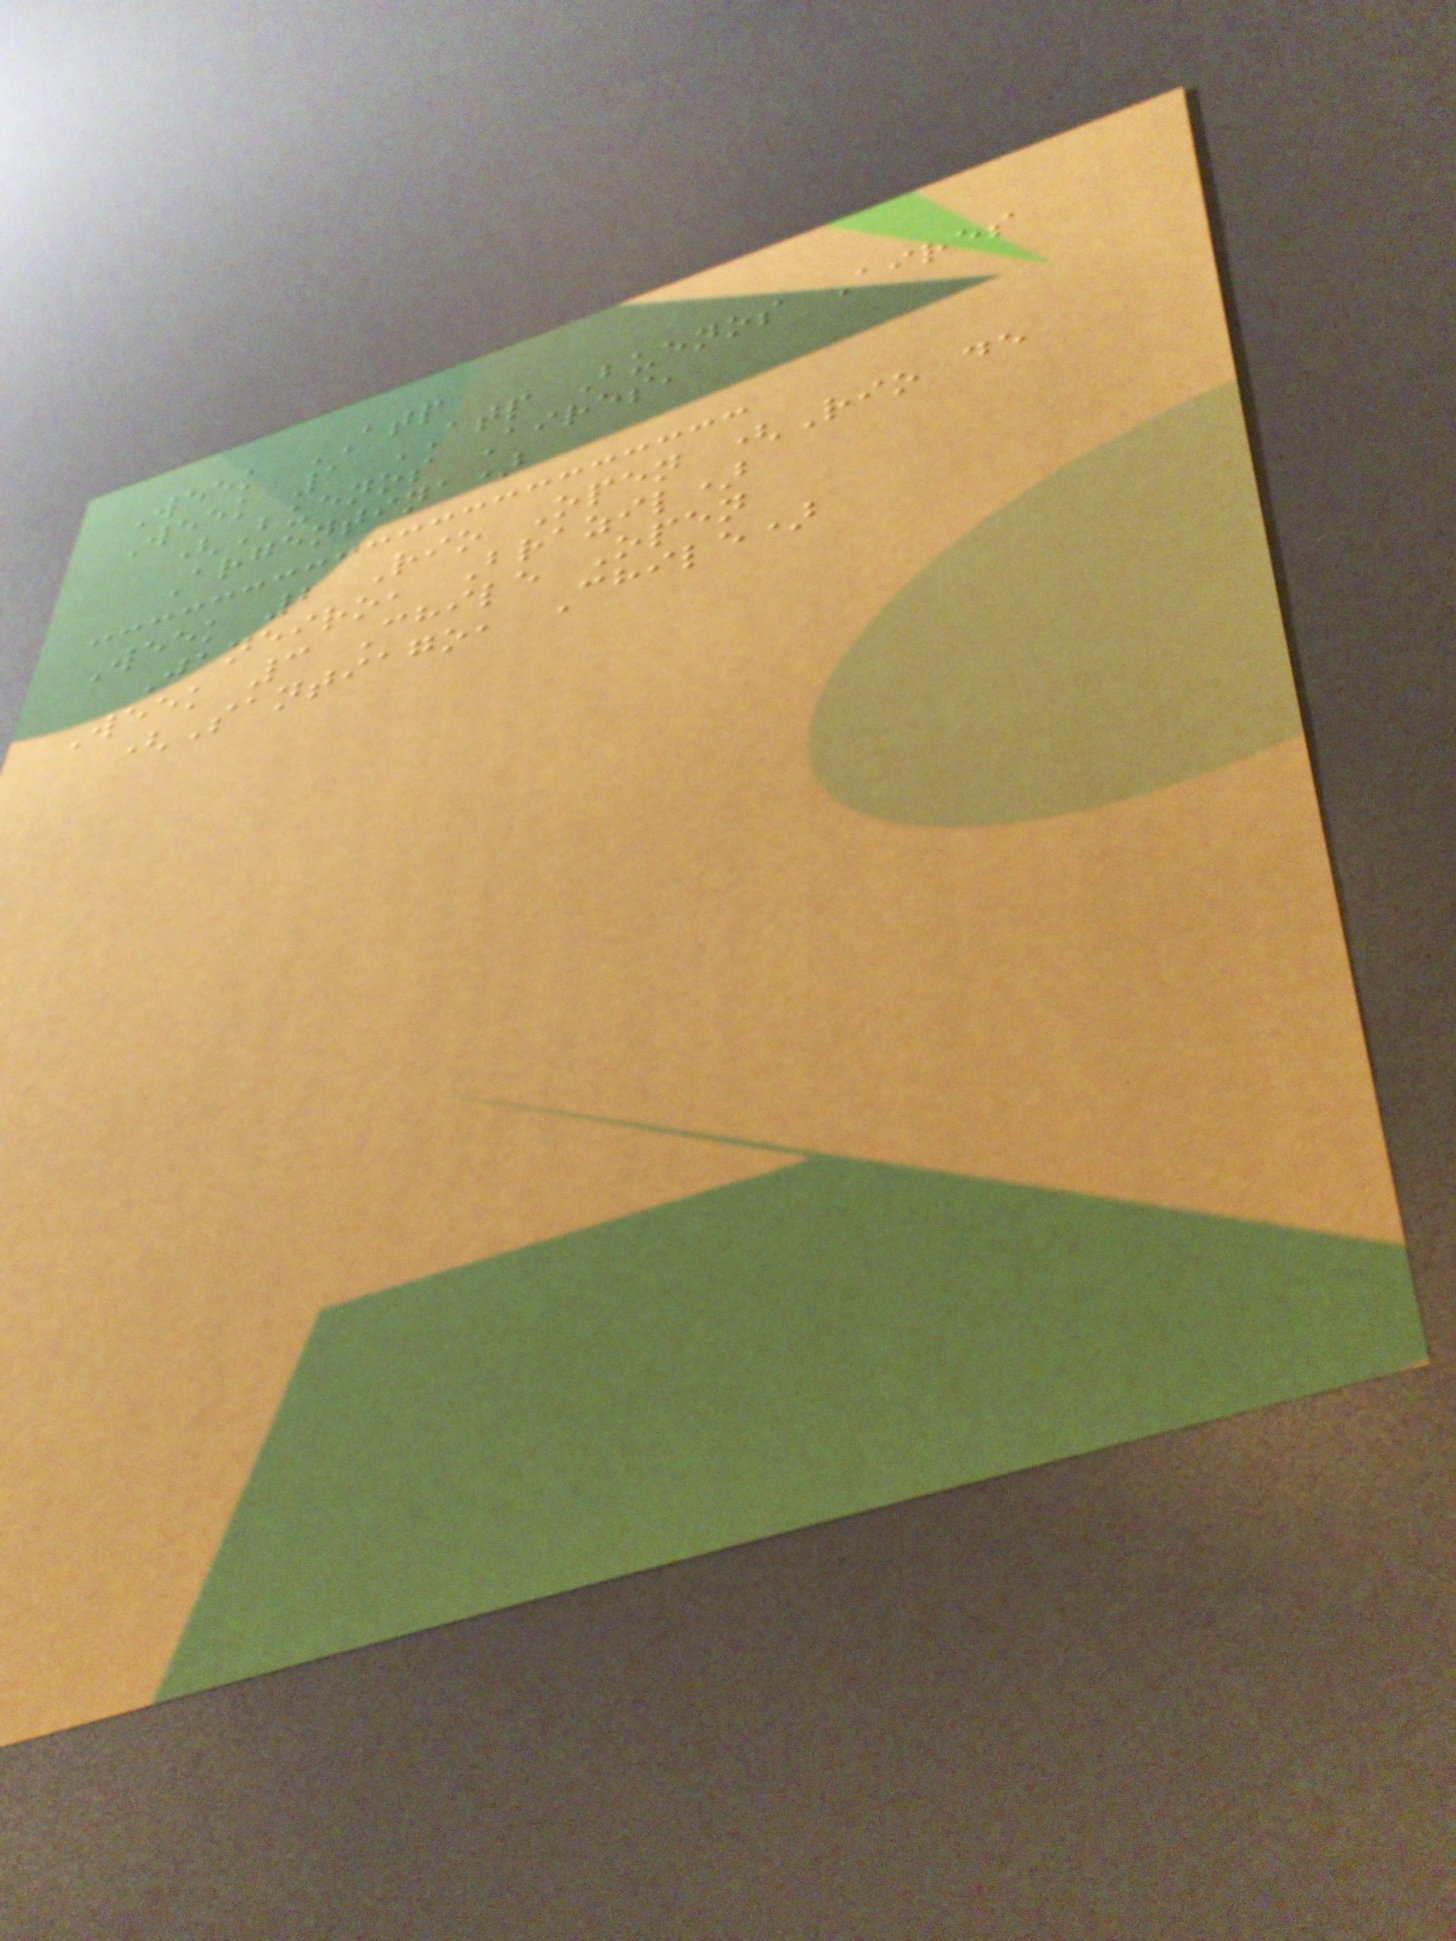Week ATP
Week 1 ATP Buenos Aires
(Buenos Aires,
Argentina)
Week 2 Rio Open (Rio de
Janeiro, Brazil)
Week 3 Chile Open
(Santiago, Chile)
